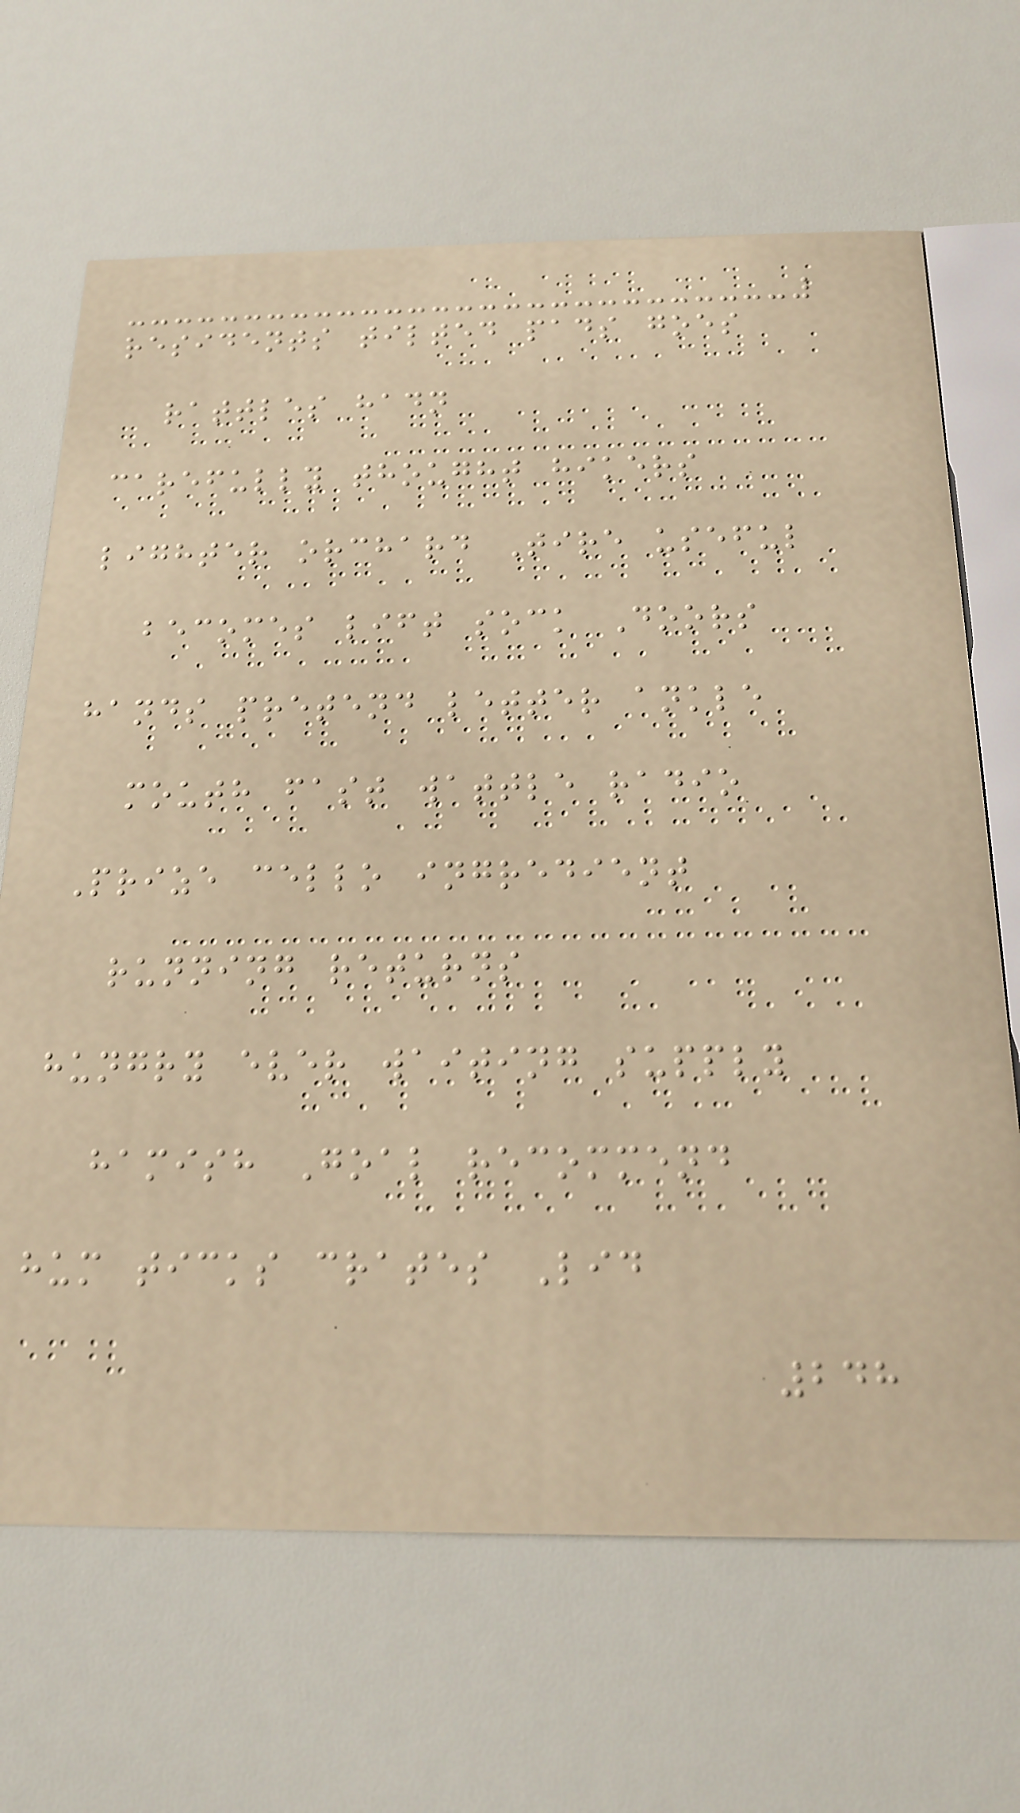residents tilted pads goes
rattles hadn
carefully thought hikers
lighter orchard Tire useful
becomes lift sock Doors
hands pretend letter ankle
mouth fast wattle radio
Prize cello ingredient
running returns
hungry ever waiting supply
hamish Goal recommend
hum ticks crates Lid
248
